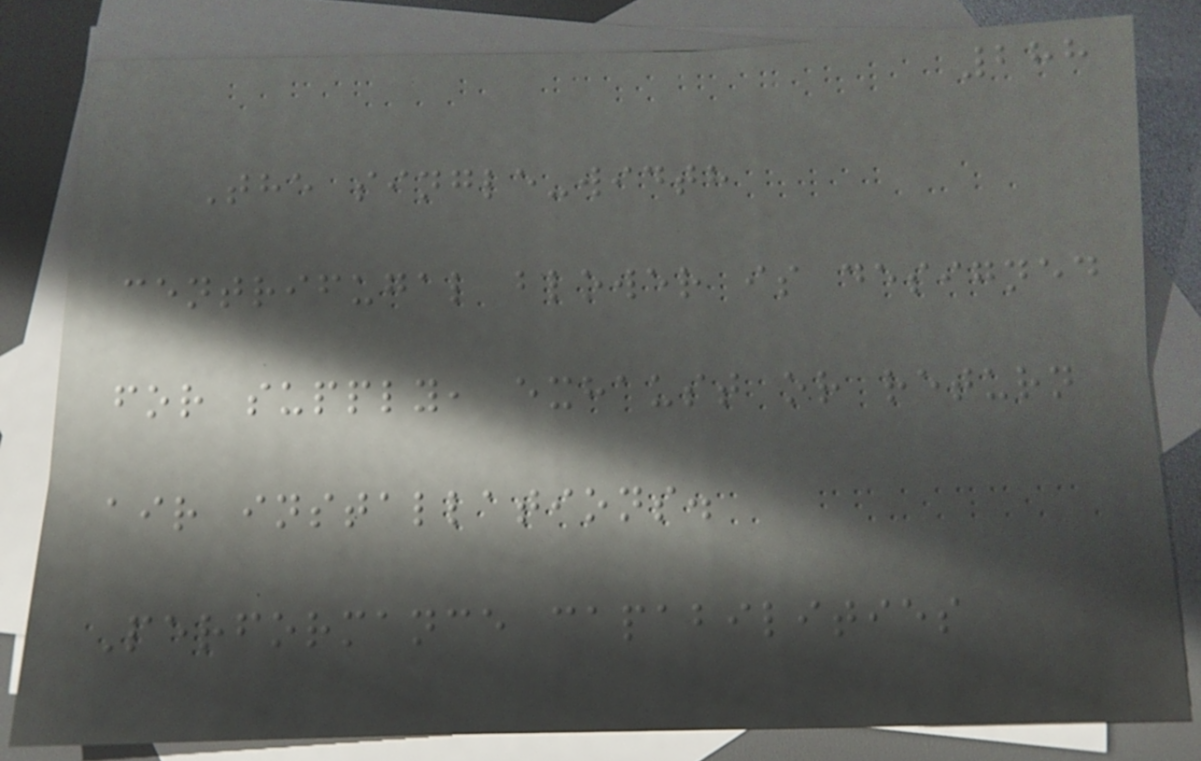288
The single-width
centrifugal blower is designed
for supply, exhaust or return
air installations.
Performance capabilities
